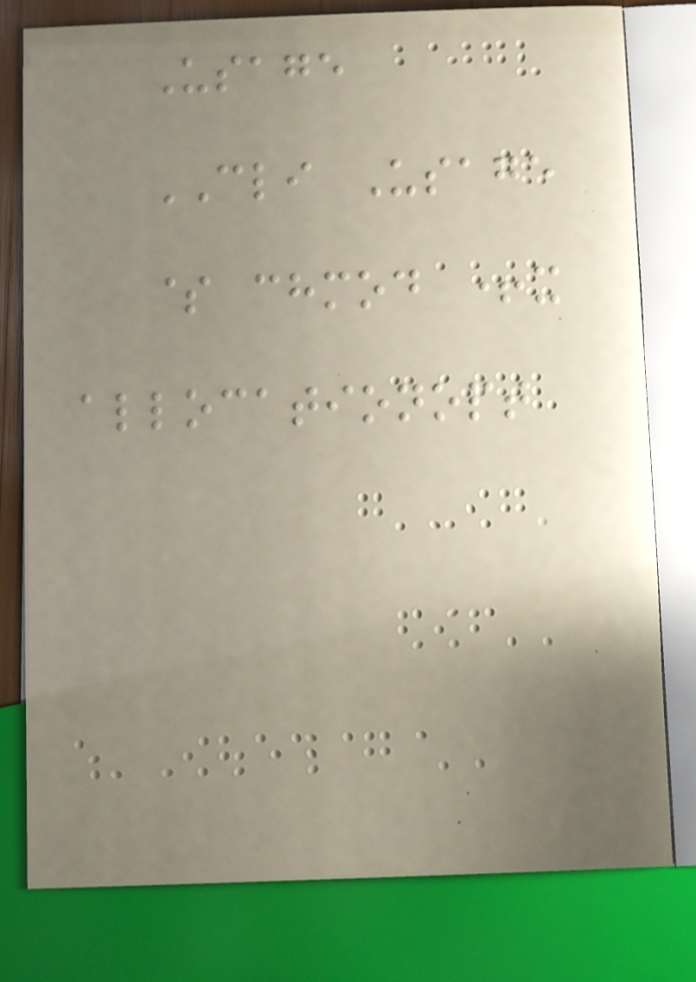Usage
CLI Usage
$ chmod +x
allocationopt
